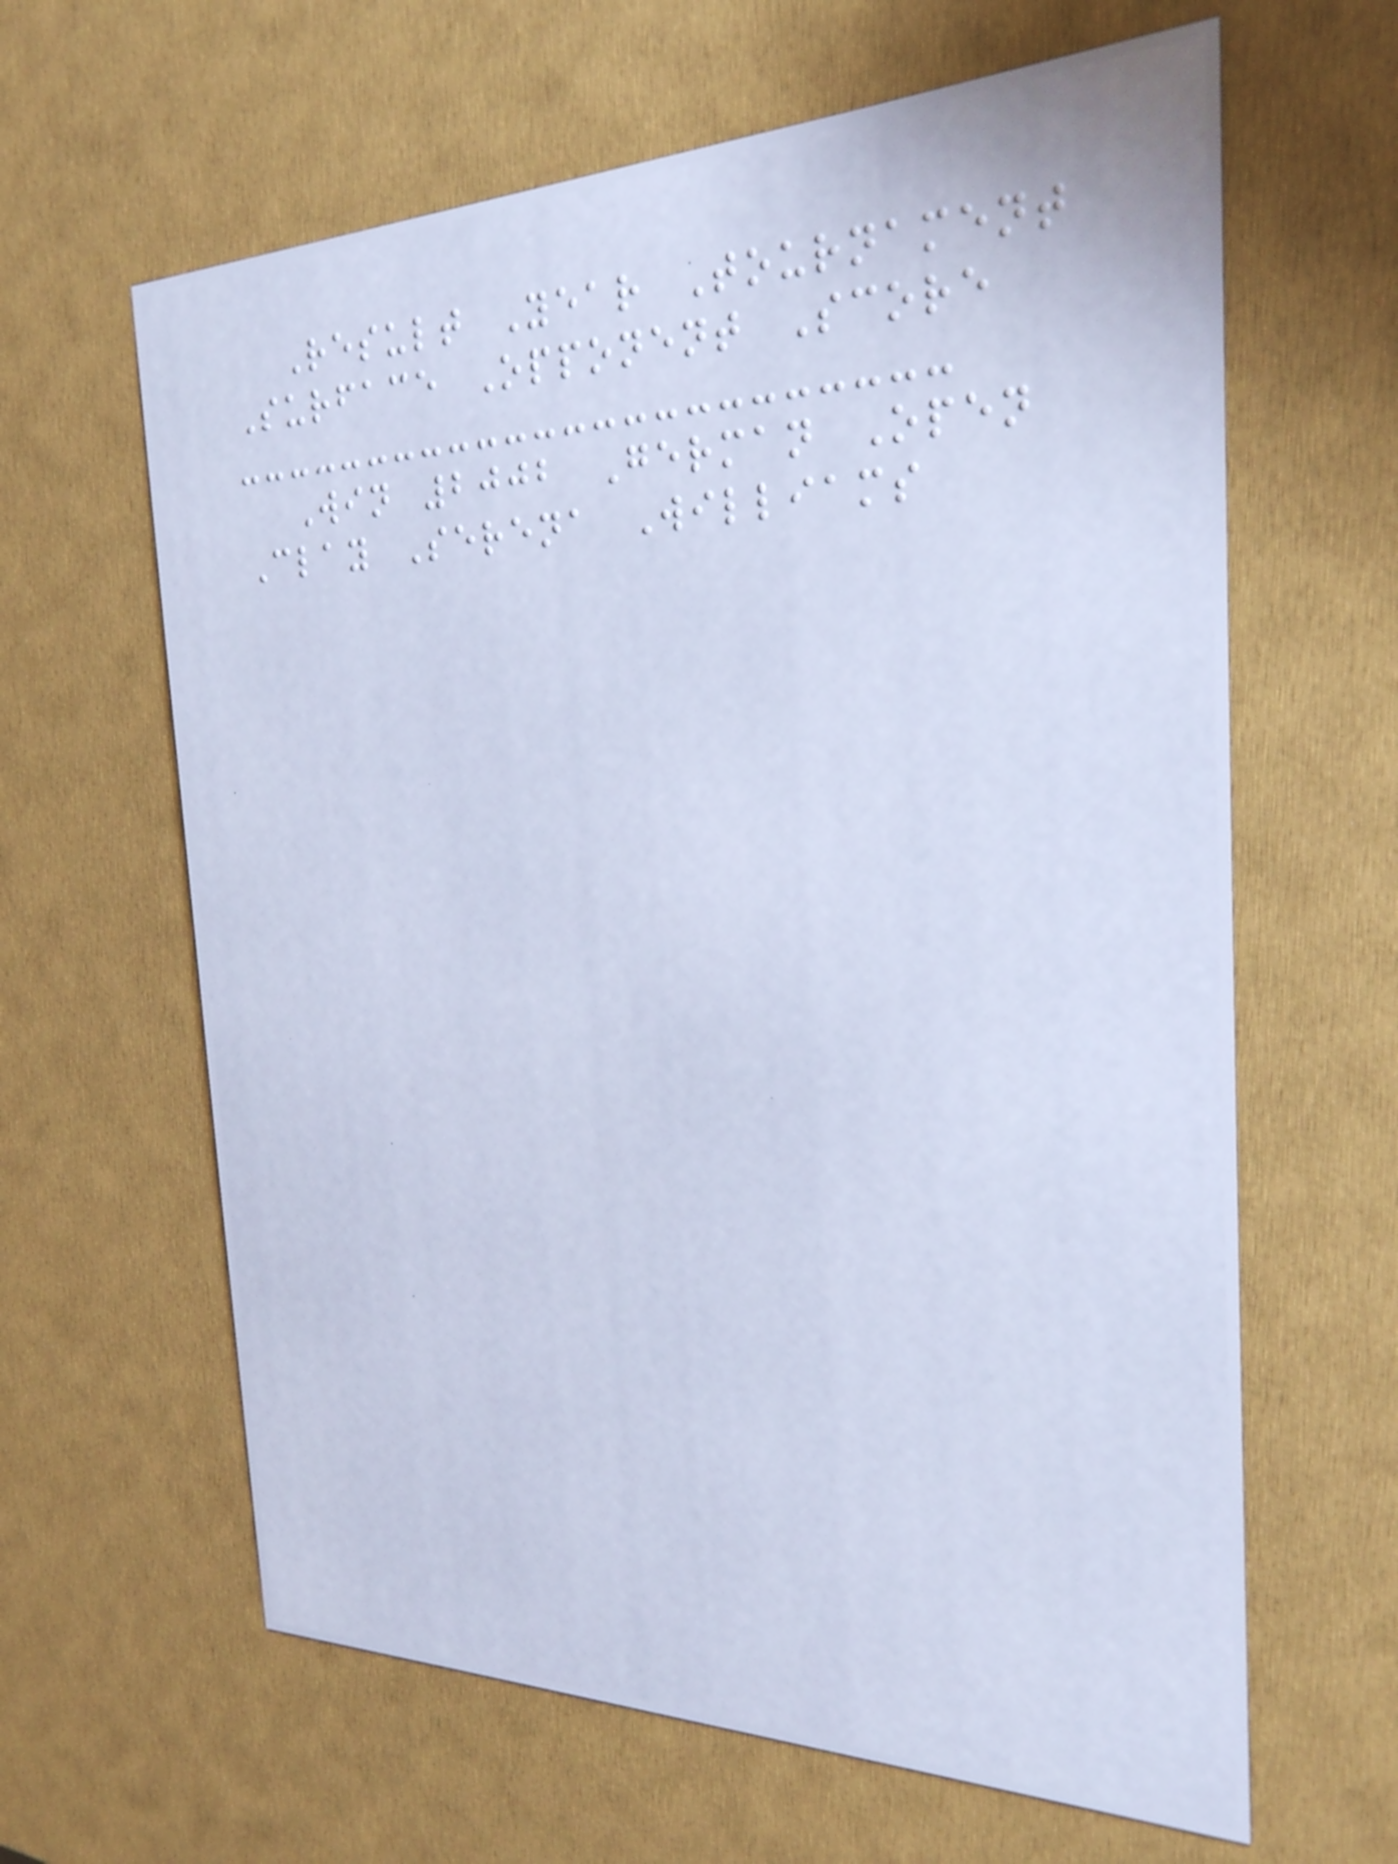Result Year Tournament
Surface Opponent Score
Win 2002 German Open
Clay Serena Williams
